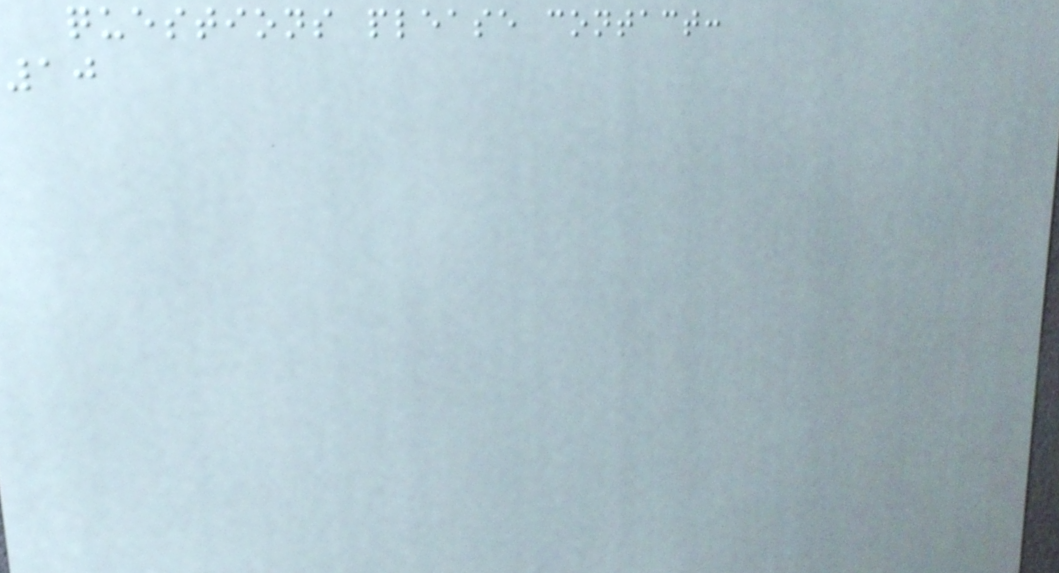questions please contact:
10
